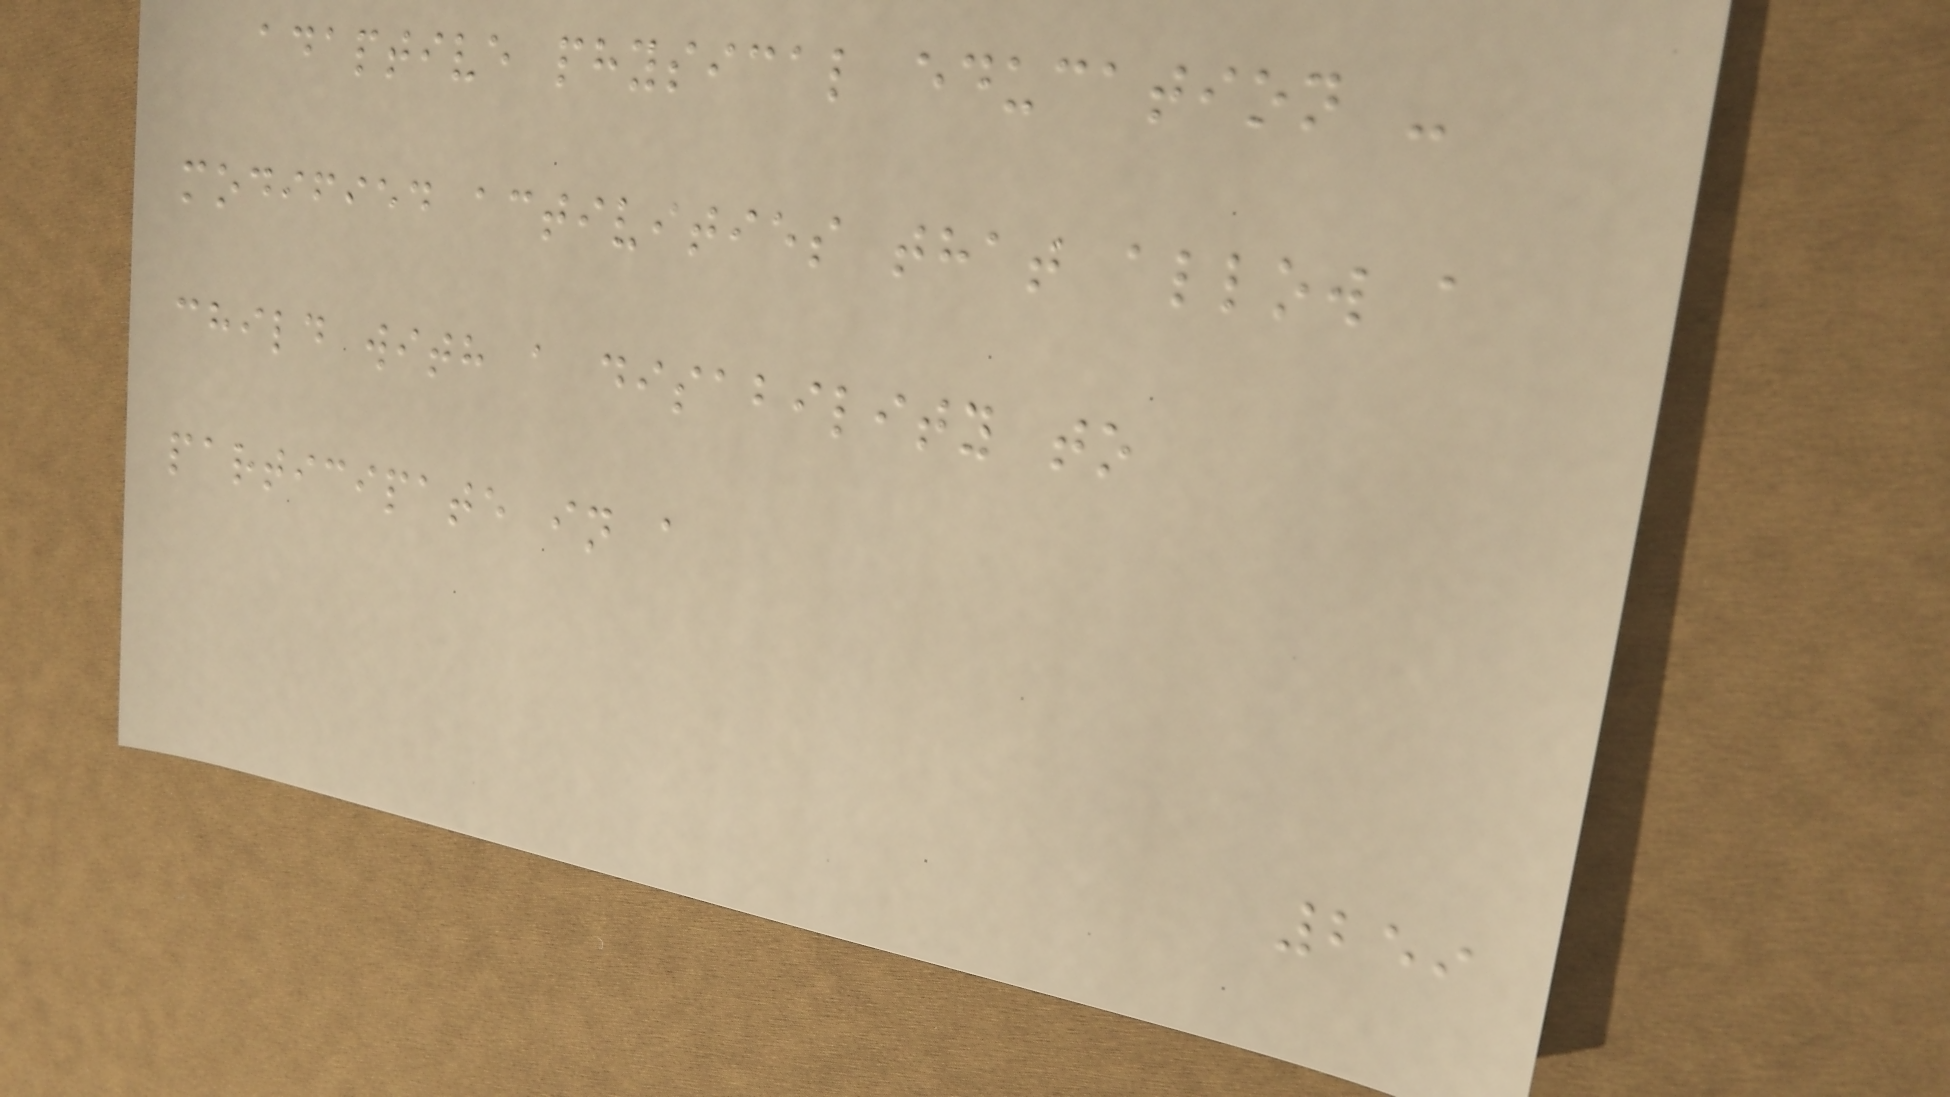adaptive physical education -
modified activities that allow a
child with a disability to
participate in a
259
